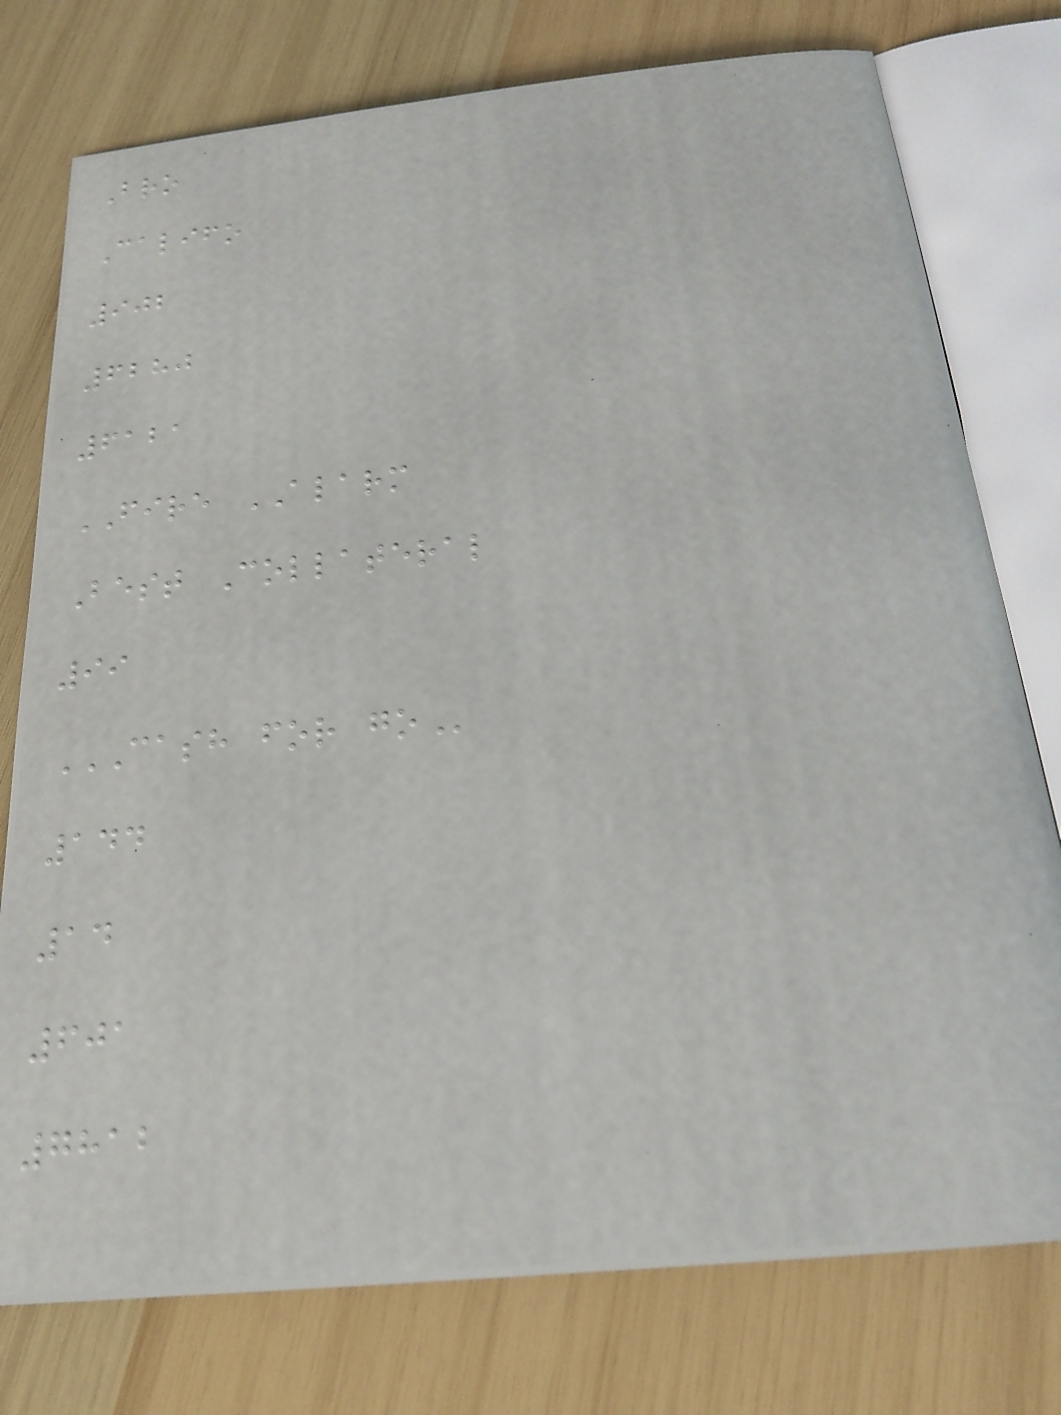Bro
Califo
902
6280
6121
FIRE ALARM
Best Collateral
99
CASH FOR GO
144
14
601
7812
